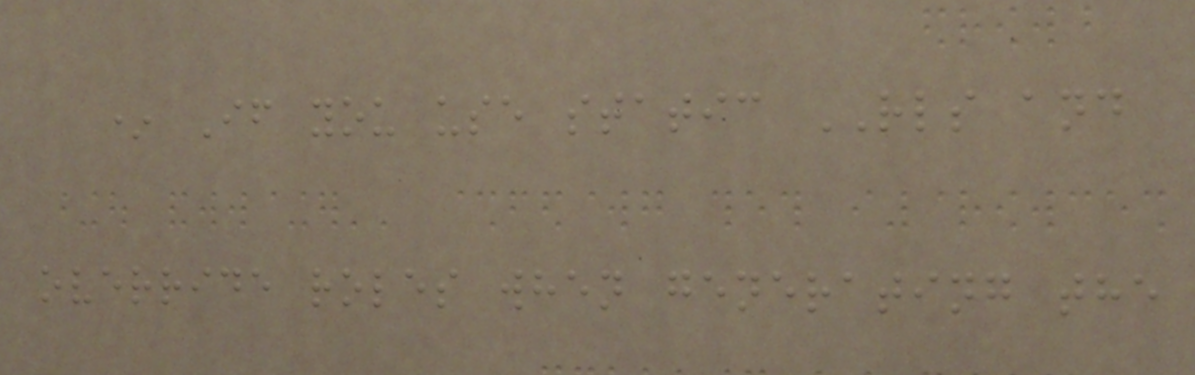* If you use static RLS and
override roles when generating the
